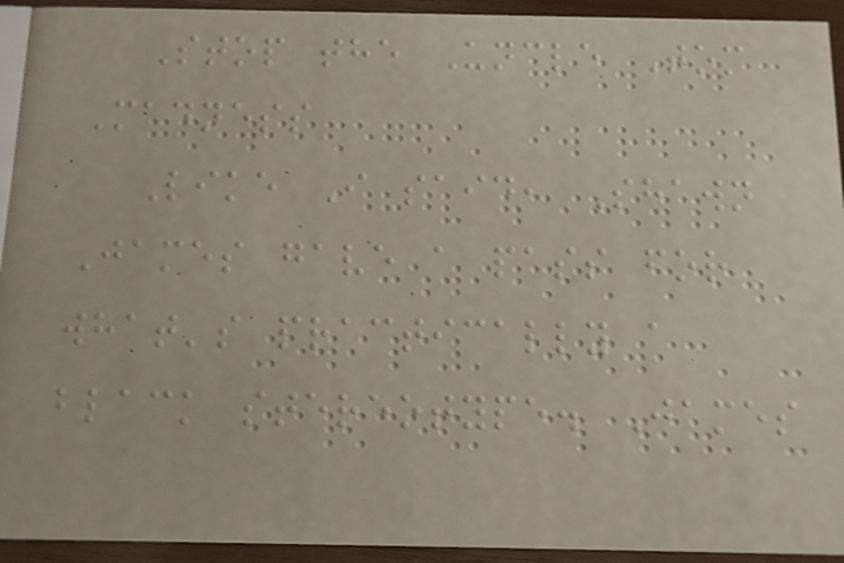Stop the Uncle Tom
Madness
Like I said, Shawn
James gave a pass for
what's practically a
black stereotype. James
